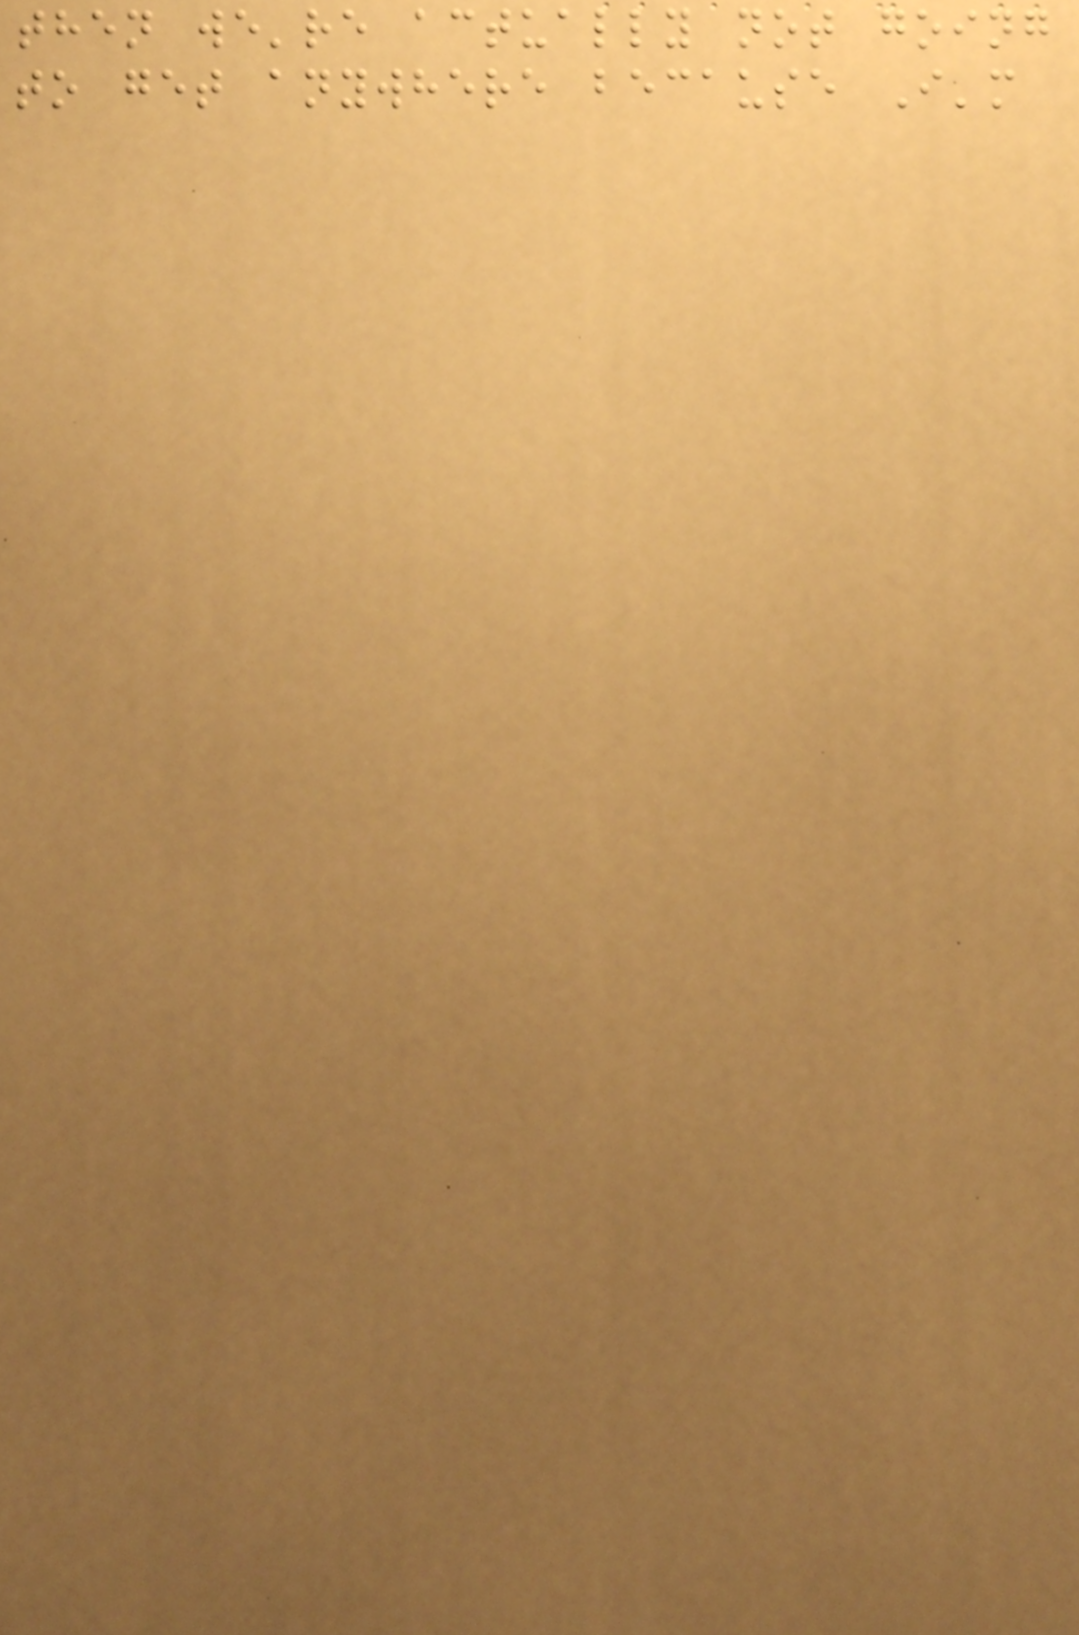then we're actually not going
to get anywhere because I'm
